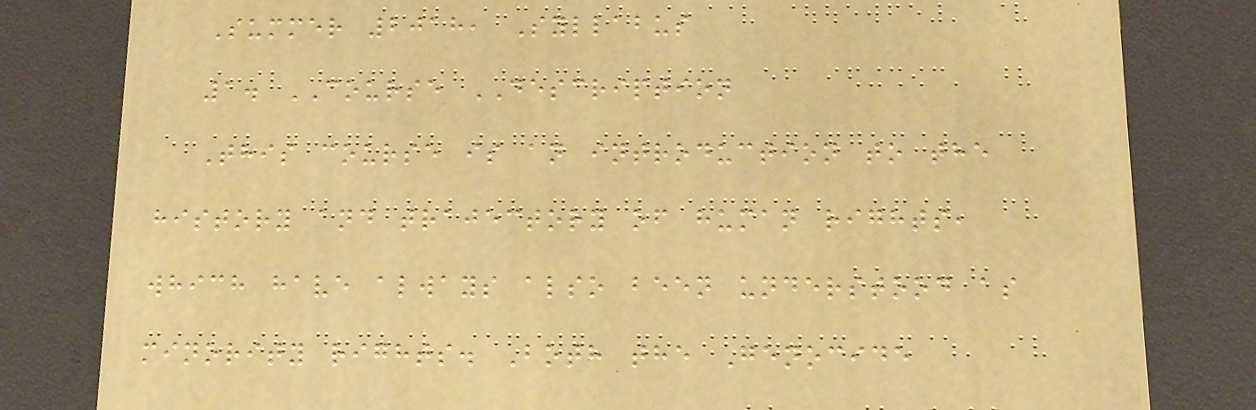Summer 2018, Syllabus
1. COURSE DESCRIPTION
This course is an introduction to the
history and trajectory of human rights,
which have always also been understood as
minority rights. Both the Genocide
